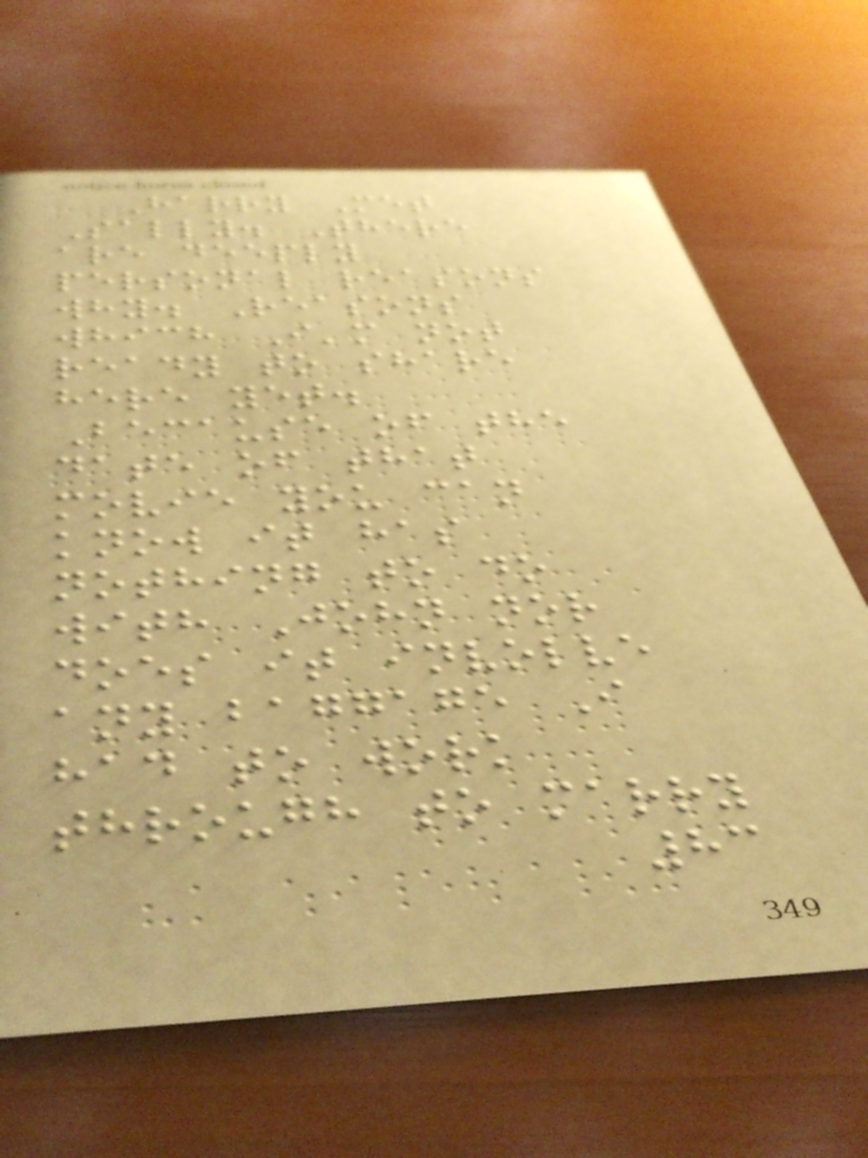Harry Met
Sally. There
are deeply
personal reasons
why. Reasons
which I'm not
ready to share
here yet.
Because of the
date of that
movie you can
know it has
nothing to do
with John nor
does it involve
any baggage I
had to work
through to marry
83
